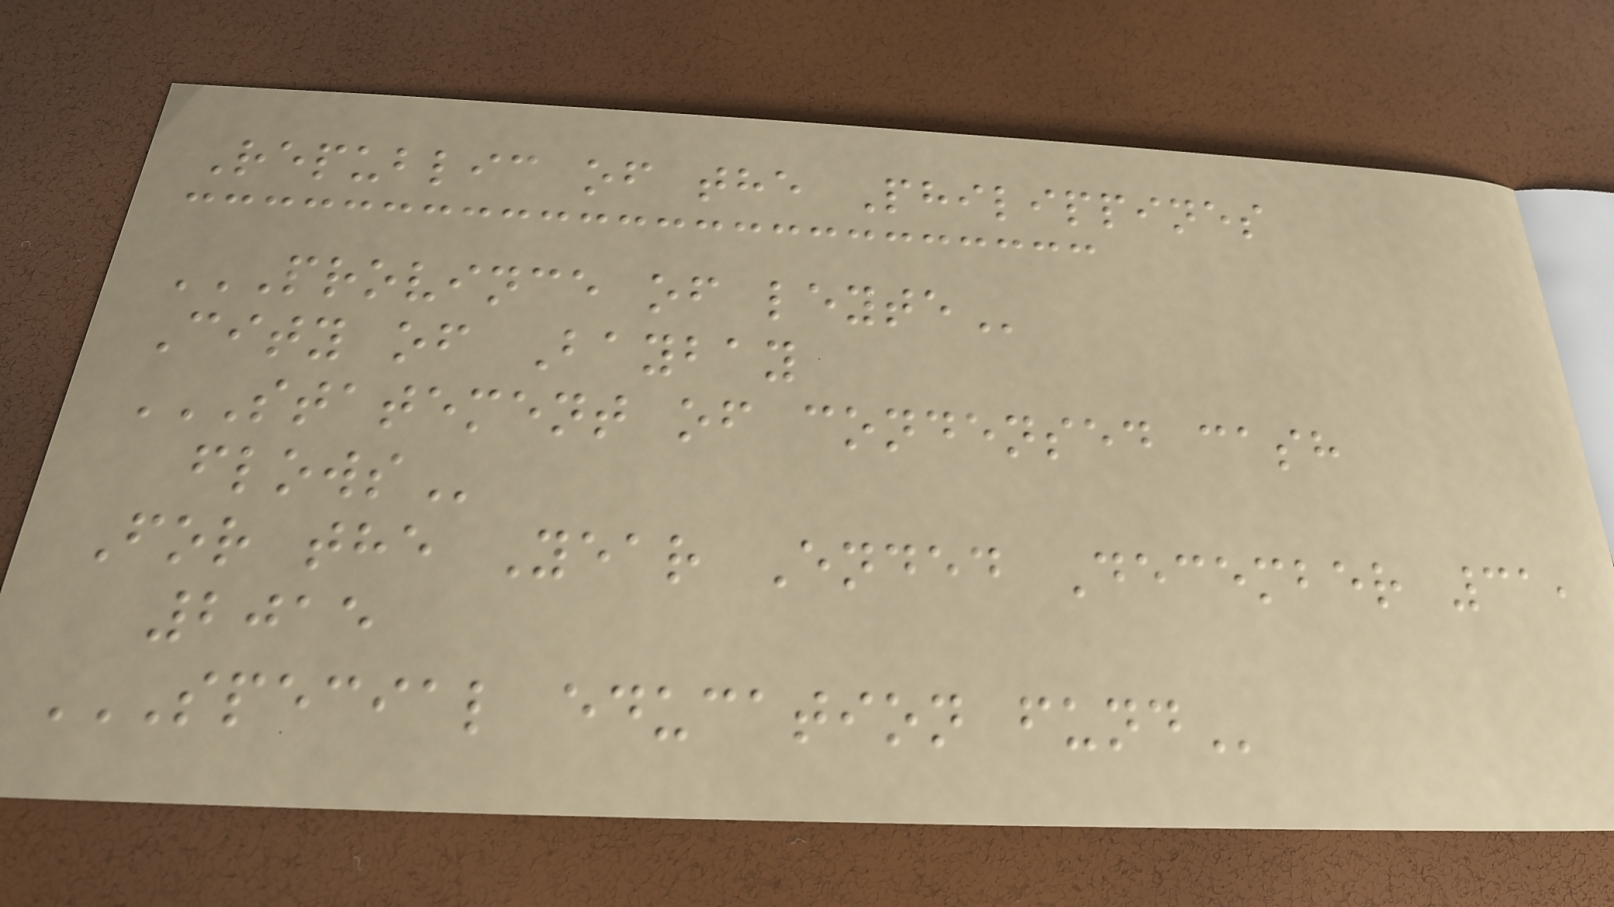Republic of the Philippines
PROVINCE OF LEYTE
City of Baybay
STATEMENT OF CONDENSED CASH
FLOWS
For the Year Ended December 31,
2015
SPECIAL EDUCATION FUND
